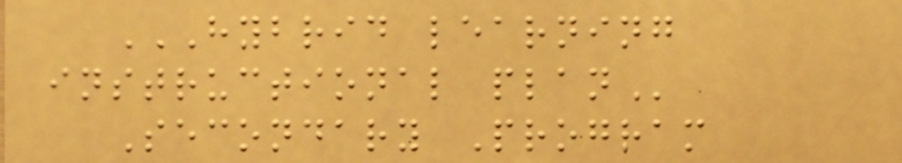HYBRID LEARNING
INSTRUCTIONAL PLAN
Secondary Program
